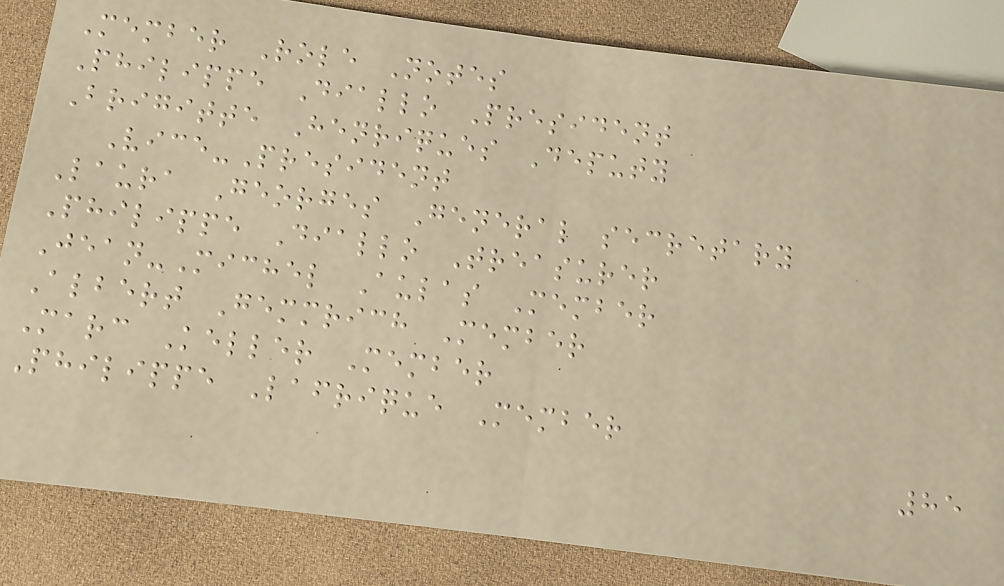Member Role Notes
Philippe Diallo President
Brigitte Henriques Deputy
Vice-President
Laura Georges General secretary
Philippe Diallo Treasurer
Jean-Michel Aulas Member
Albert Gemmrich Member
Marc Keller Member
Philippe Lafrique Member
85
